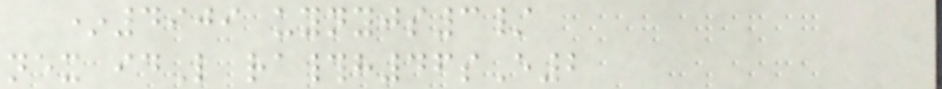*4909 uynyjs3/
nex idL ra#h46sE2
